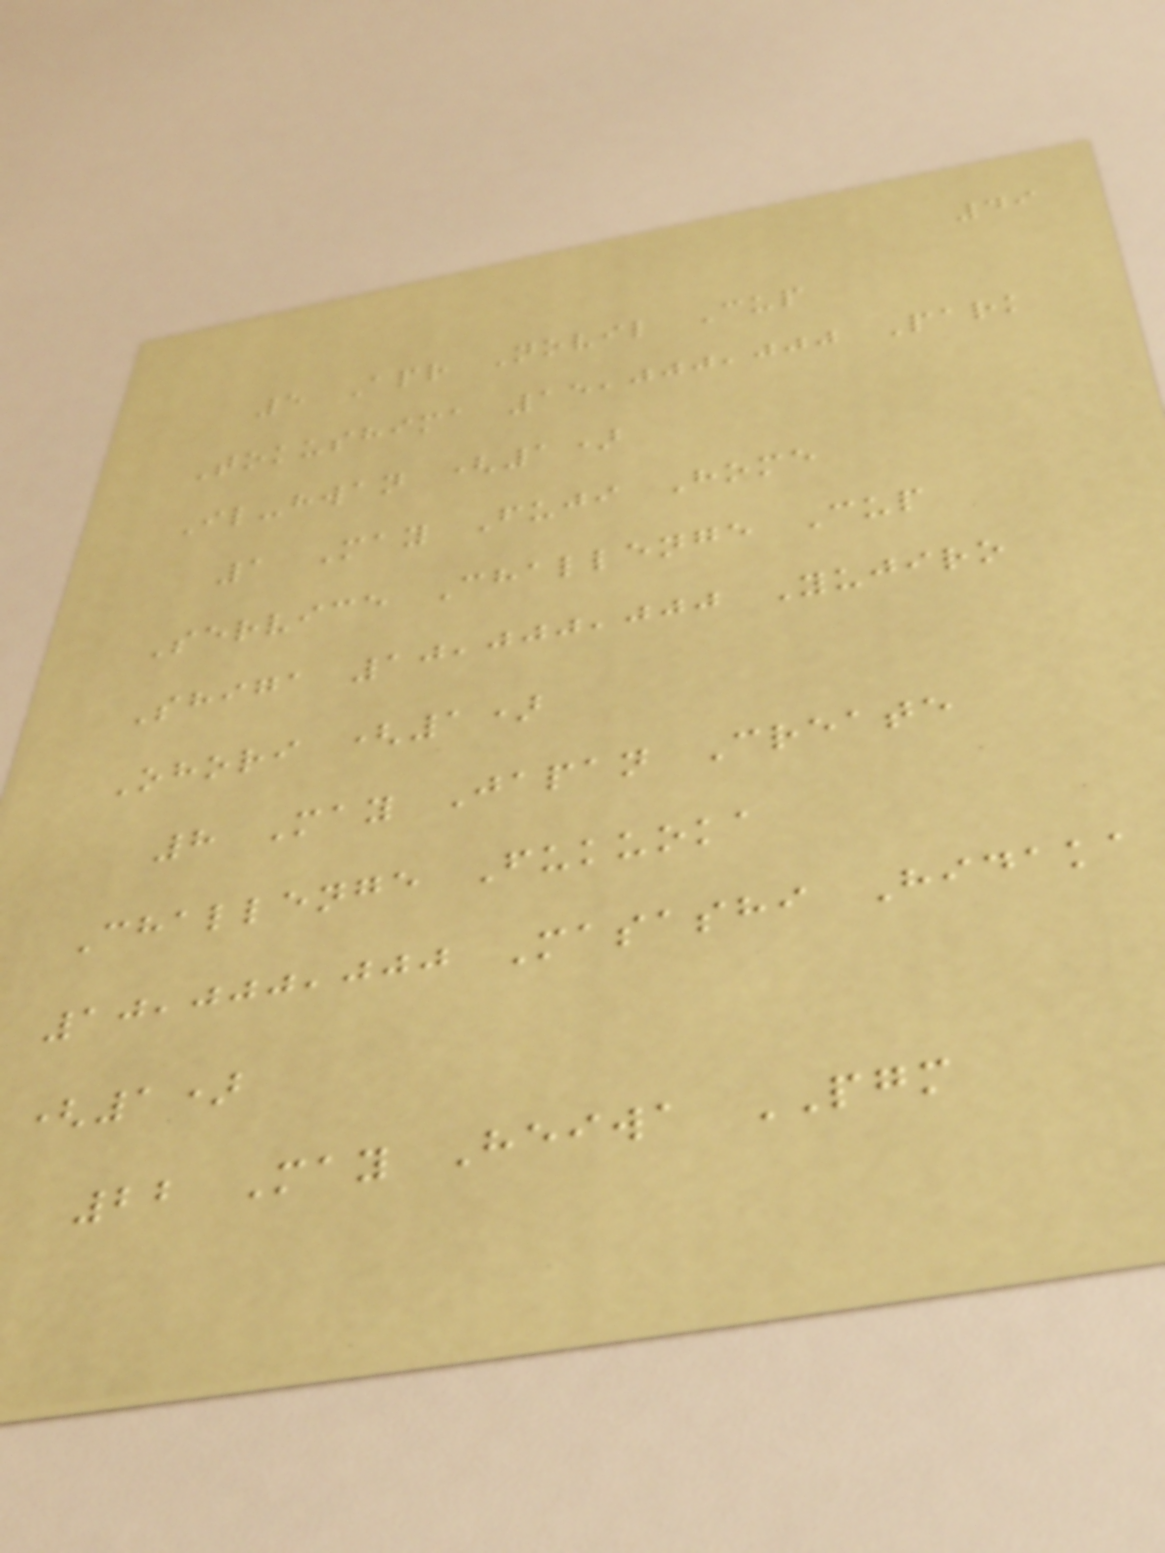49
5 Apr Novil Cup
Tokushima 15,000,000 Park
Il-hwan (1)
1 May Fuji Home
Service Challenge Cup
Shiga 10,000,000 Yujiro
Ohori (1)
8 May Japan Create
Challenge Fukuoka
10,000,000 Masashi Hidaka
(1)
22 May Heiwa PGM
